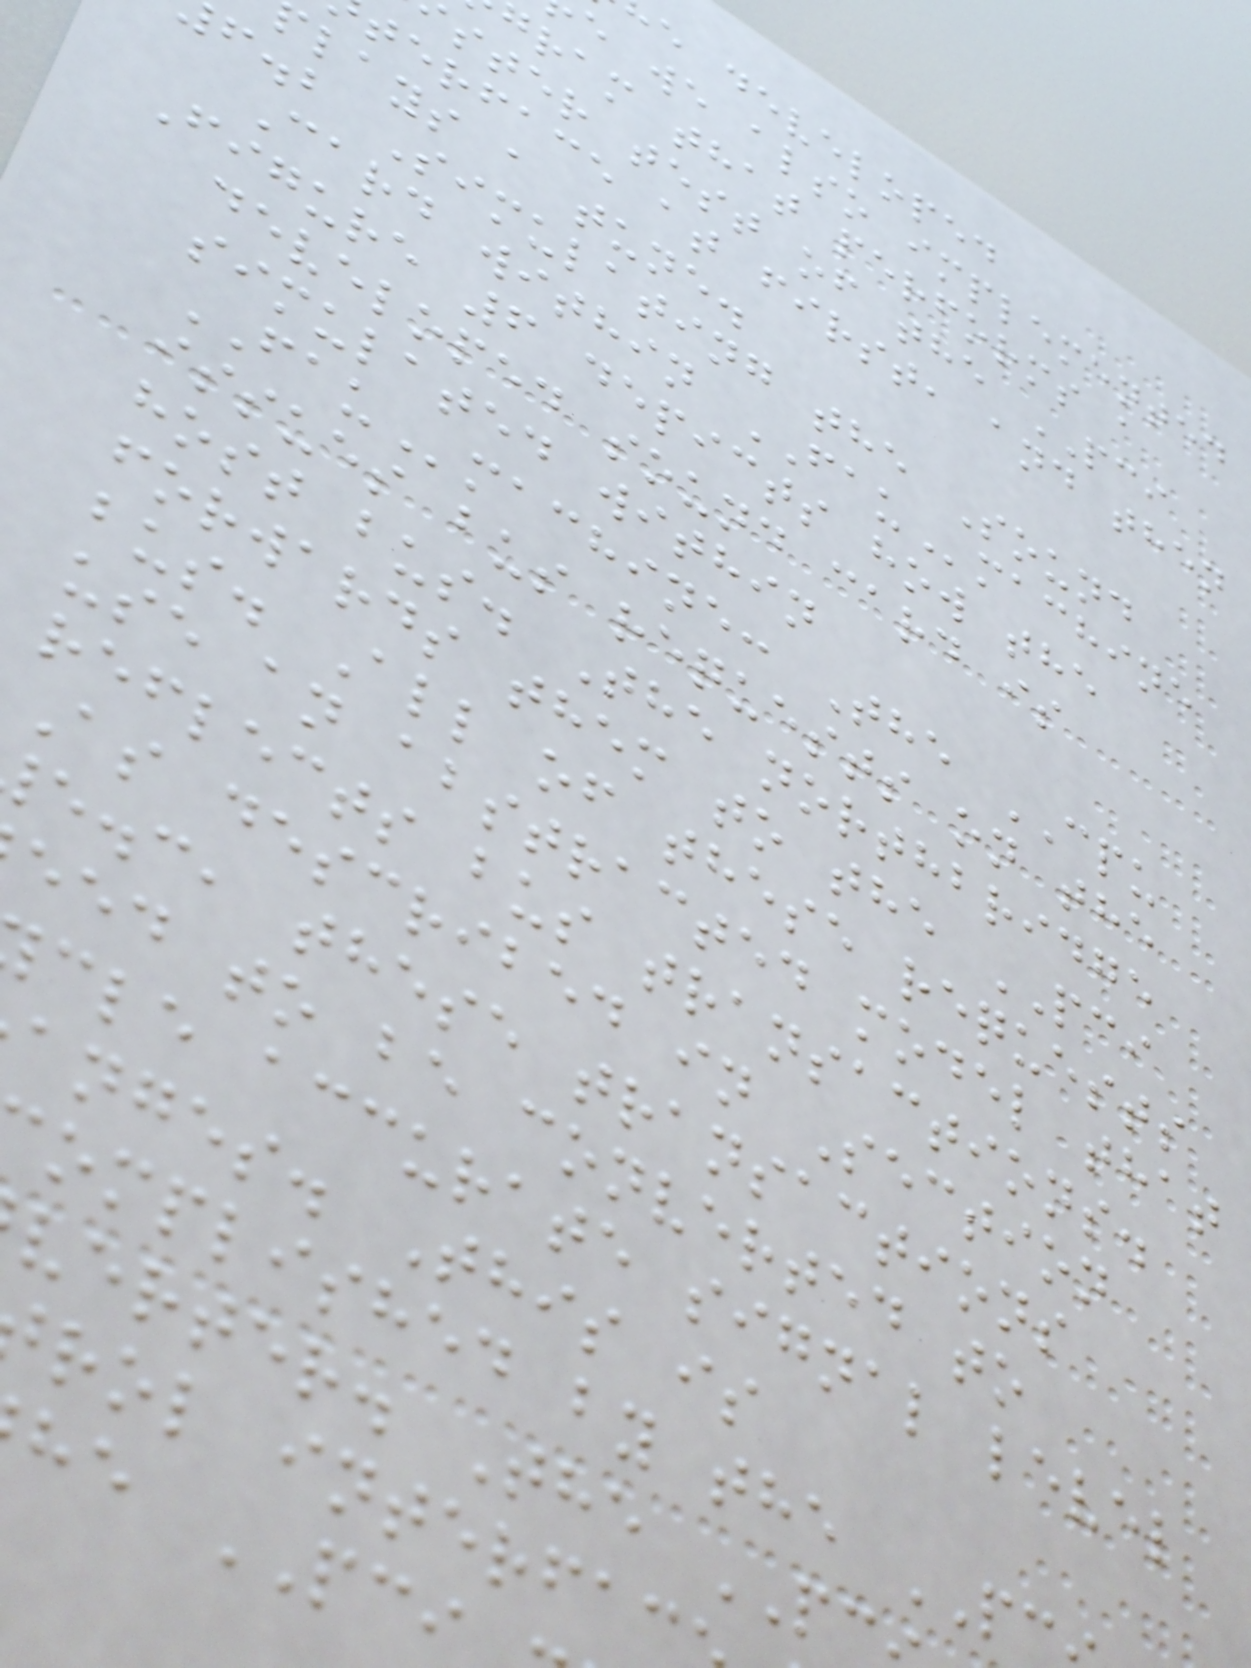e developed
e we also implemented
ram that performs a
ster test of the PCI
terface at first, and then
lays a tune.
f.b Simulating the Sound
Card within FAUmachine
Figure 6 depicts how the
developed sound card is
simulated within
FAUmachine: The CPU
issues bus requests on the
host bus. The northbridge
forwards them to the PCI
bus. All of these requests
use an abstracted model that
reflects bus transactions.
As described in Section
e.c, these transactions
eed to be converted to
cle accurate signal level
anges. This is
omplished by the
verter. The
rol interfac
he PCI
